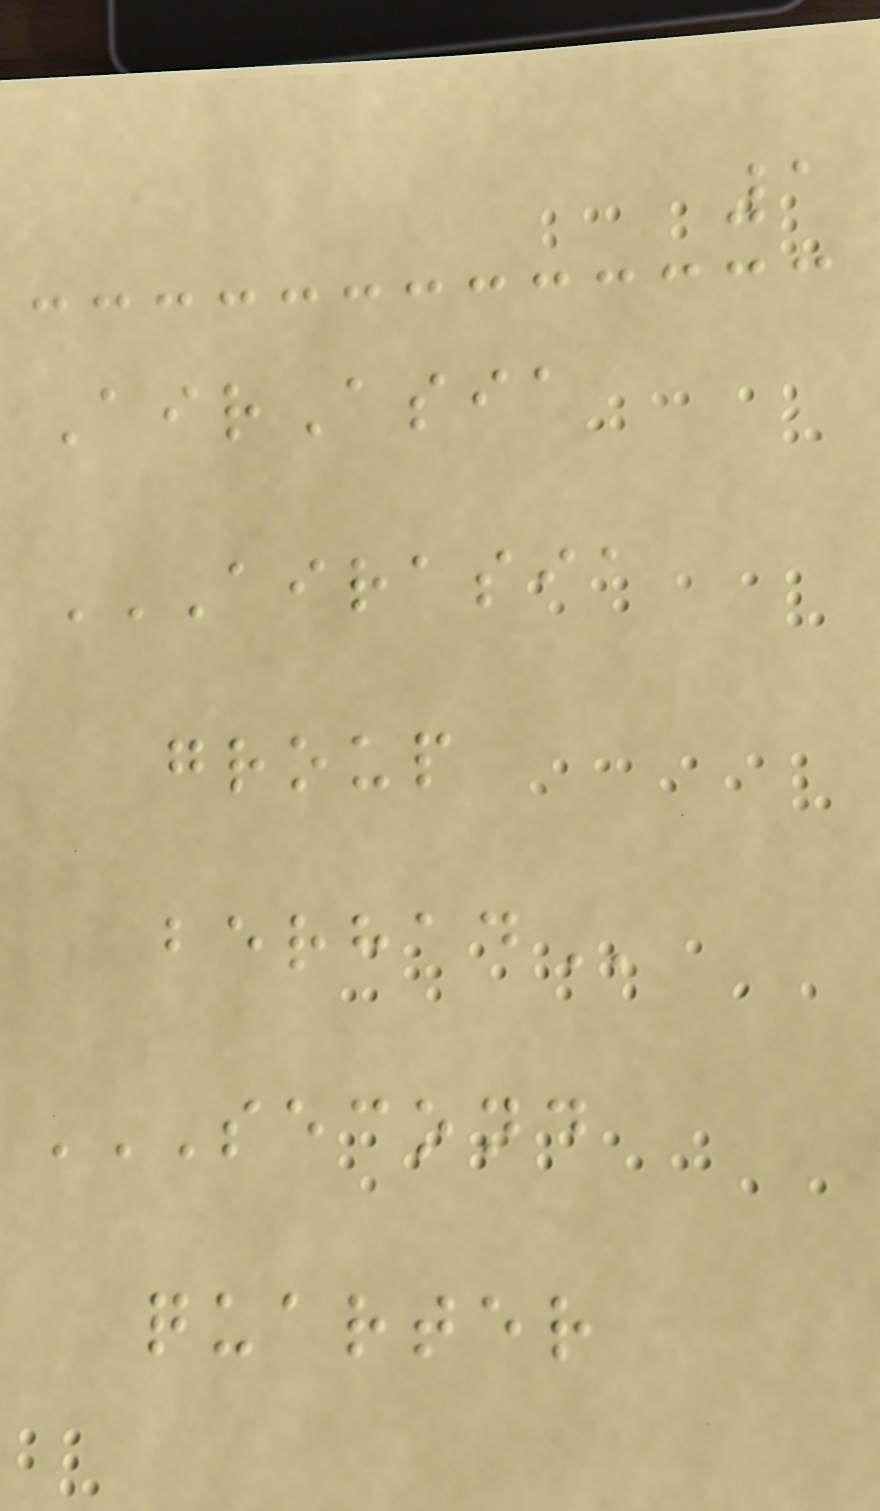1
AirAsia
AIRASIA
GROUP
BERHAD
SECOND
QUARTER
